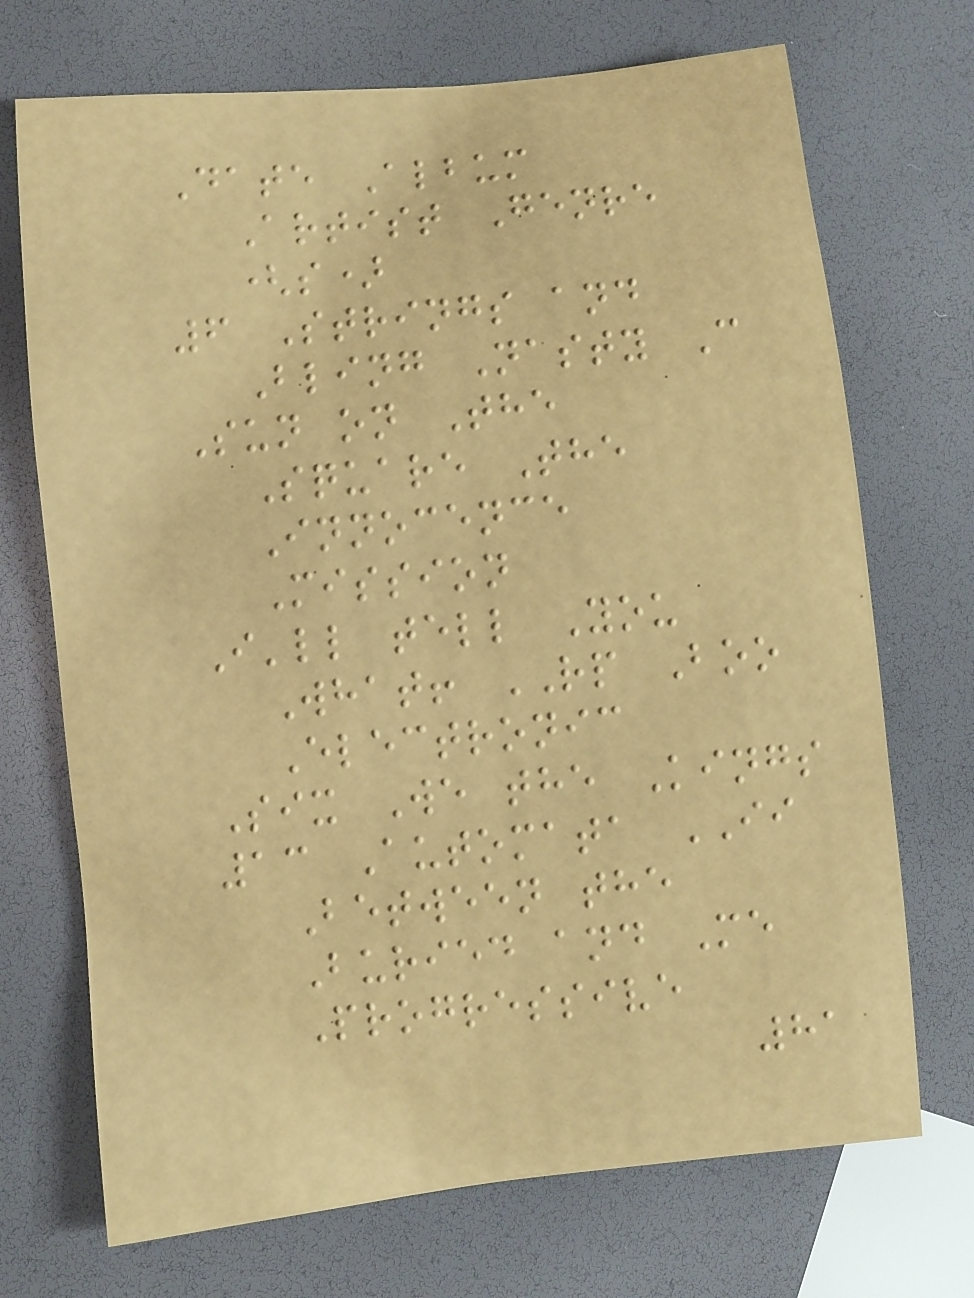Date Album
Artist Genre
(s)
6 Strings and
Bling Nasty C
Sun on The
Square The
Innocence
Mission
I'll tell You
What! RP Boo
Electronic
Six We the Kings
13 Automata II
Between the
Buried and Me
Progressive
81
